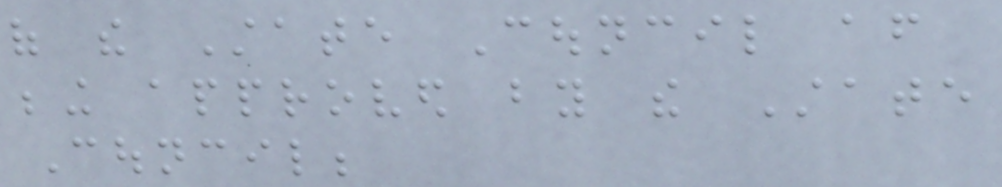of the State Council after
being approved by the State
Council;
